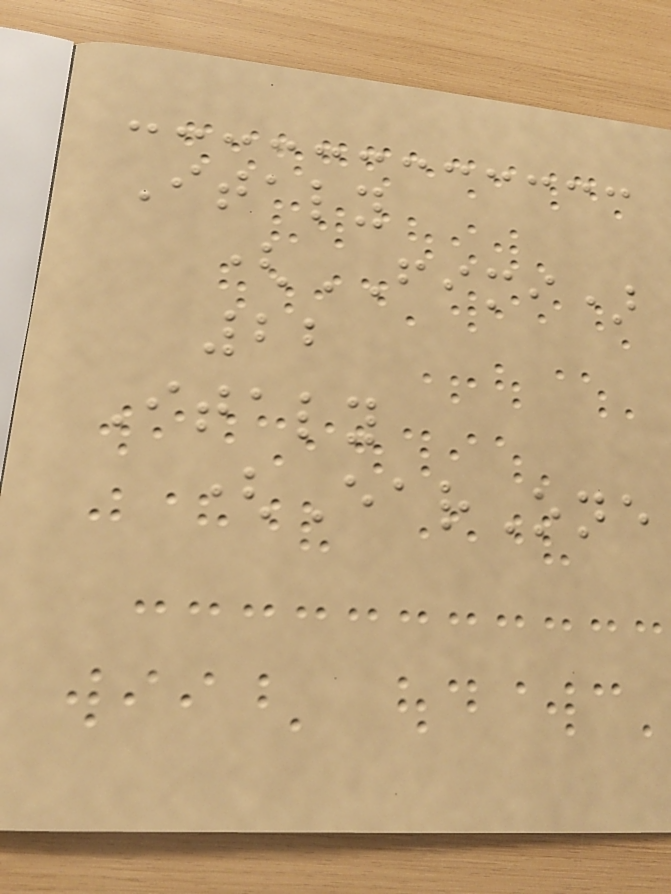Italy
(FIMI)
22
Italy
(EarOne
